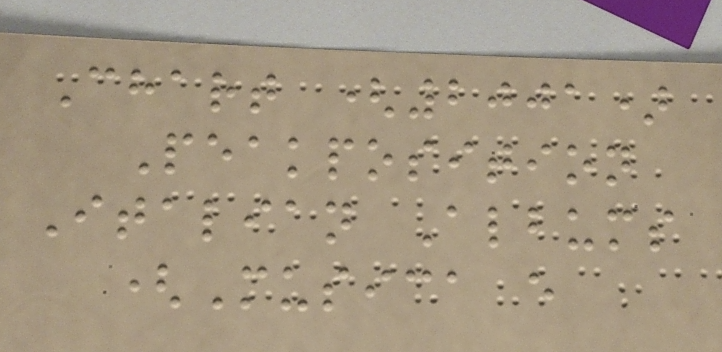Chart (2001)
Peakposition
Italian Albums
(Musica e
